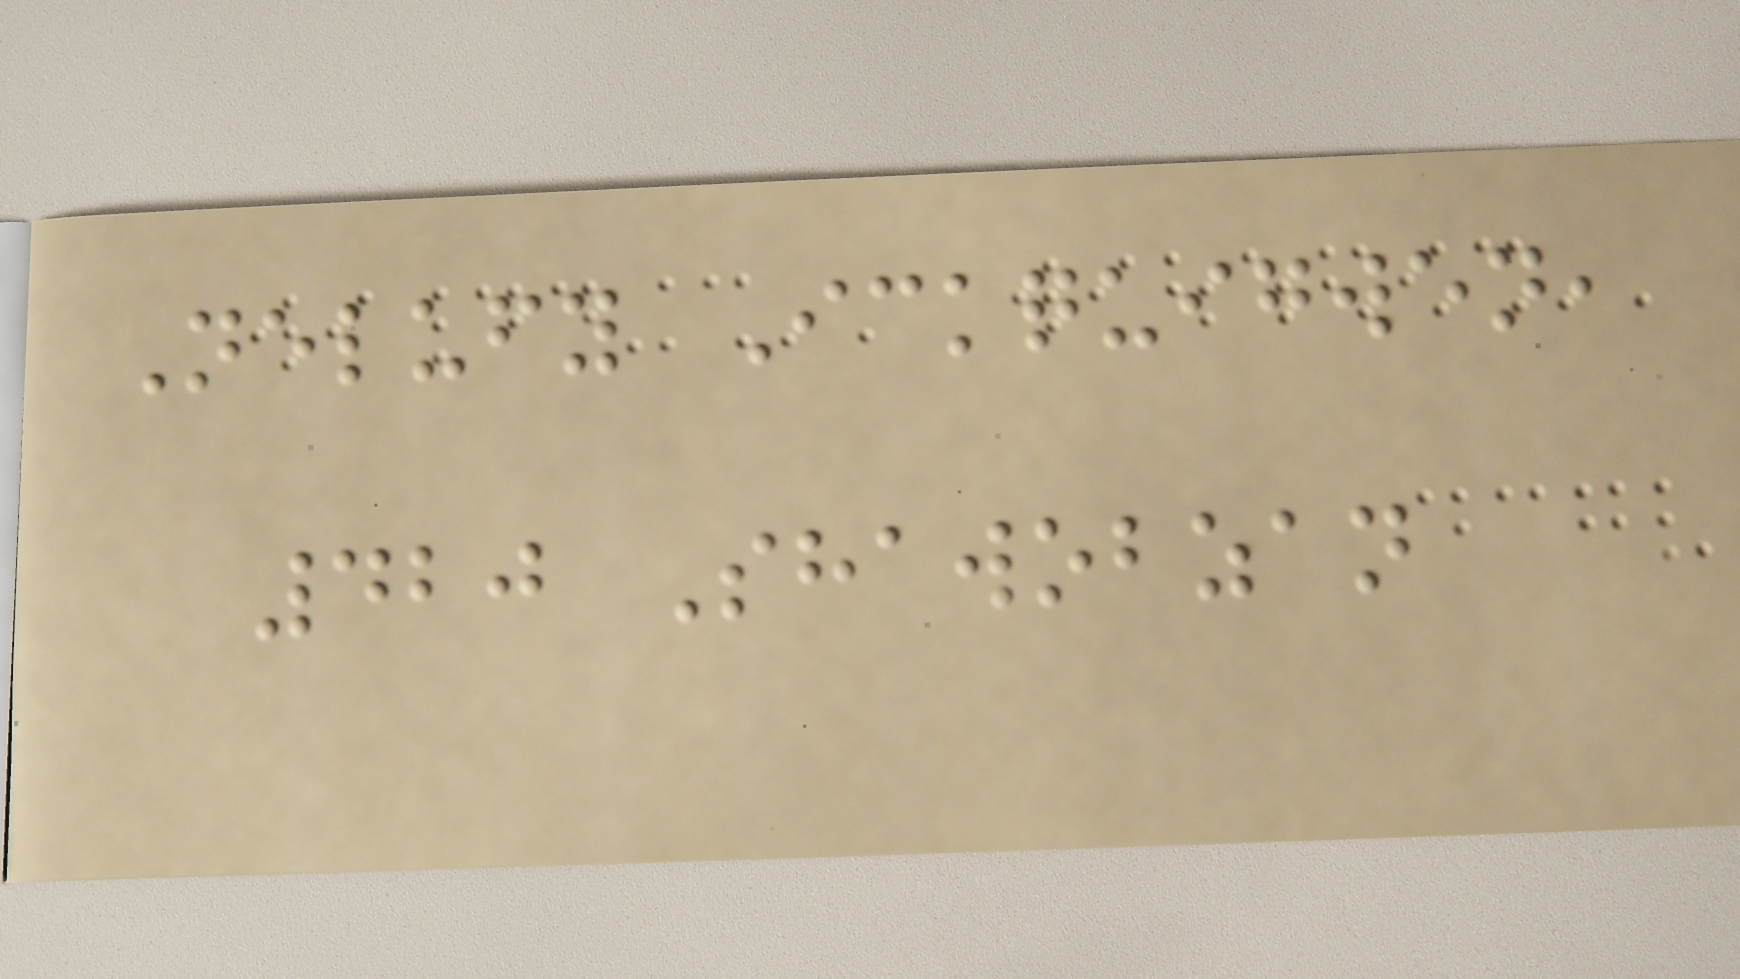Nelufy Ickquigwen,
420 Shawobzan
